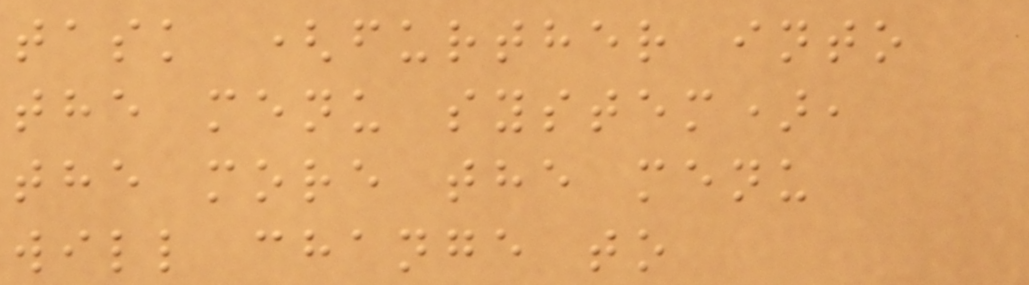task (further into
the menu system),
the more the menu
will change to
